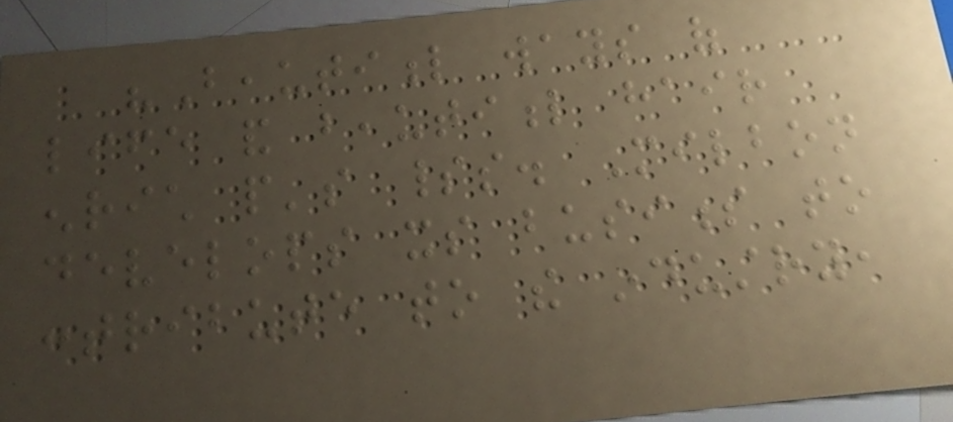"Beautiful ways of
life and beautiful hair
enrich people's spirits. Milbon
develops its business to
contribute to the industry,
